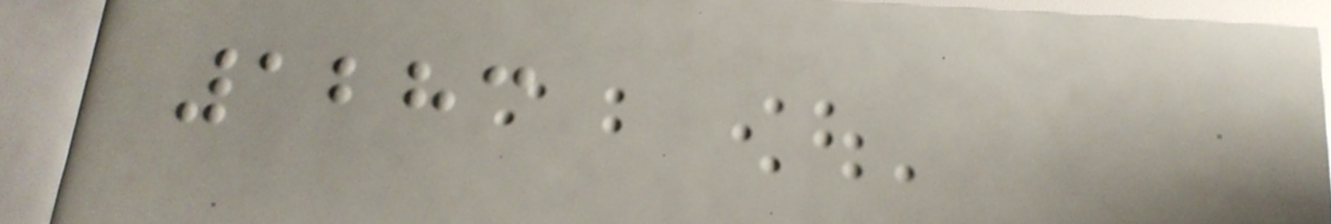1283
